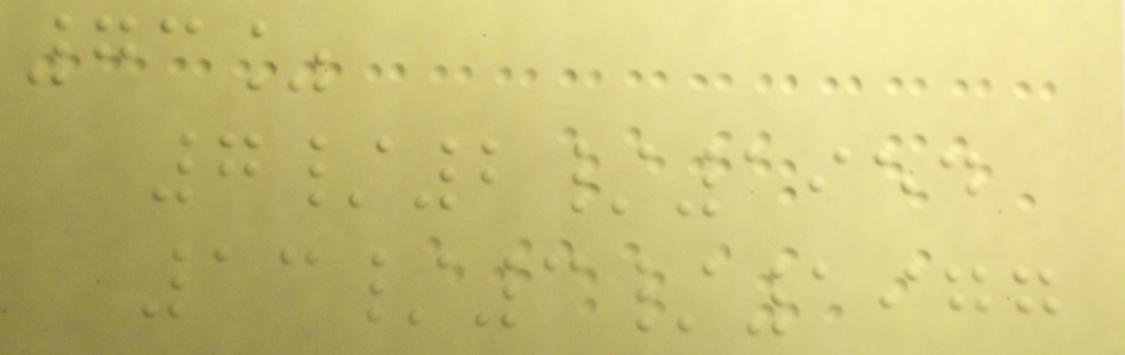73%
7/2/1954
13/3/1977
